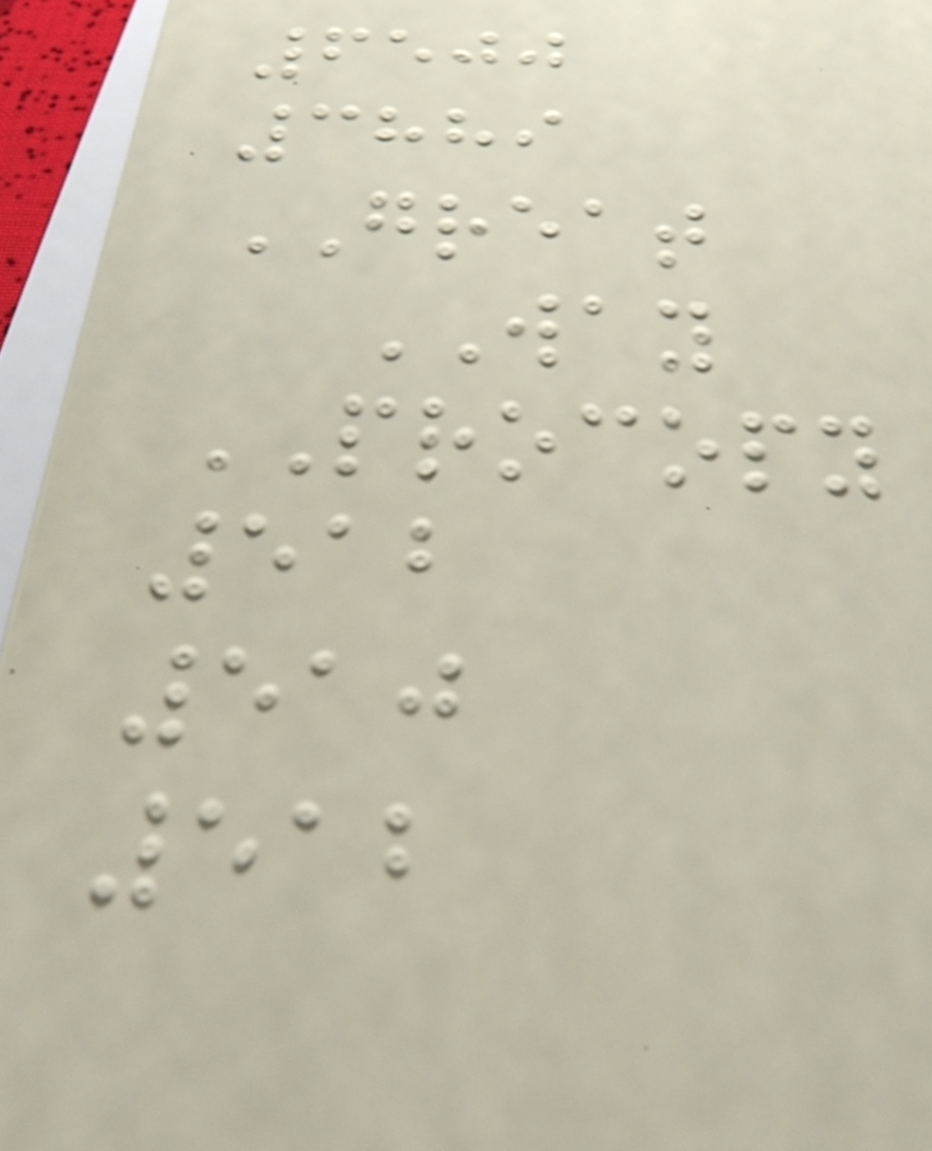6500
3889
GREAT
WAY
PROCOPY
512
510
512
